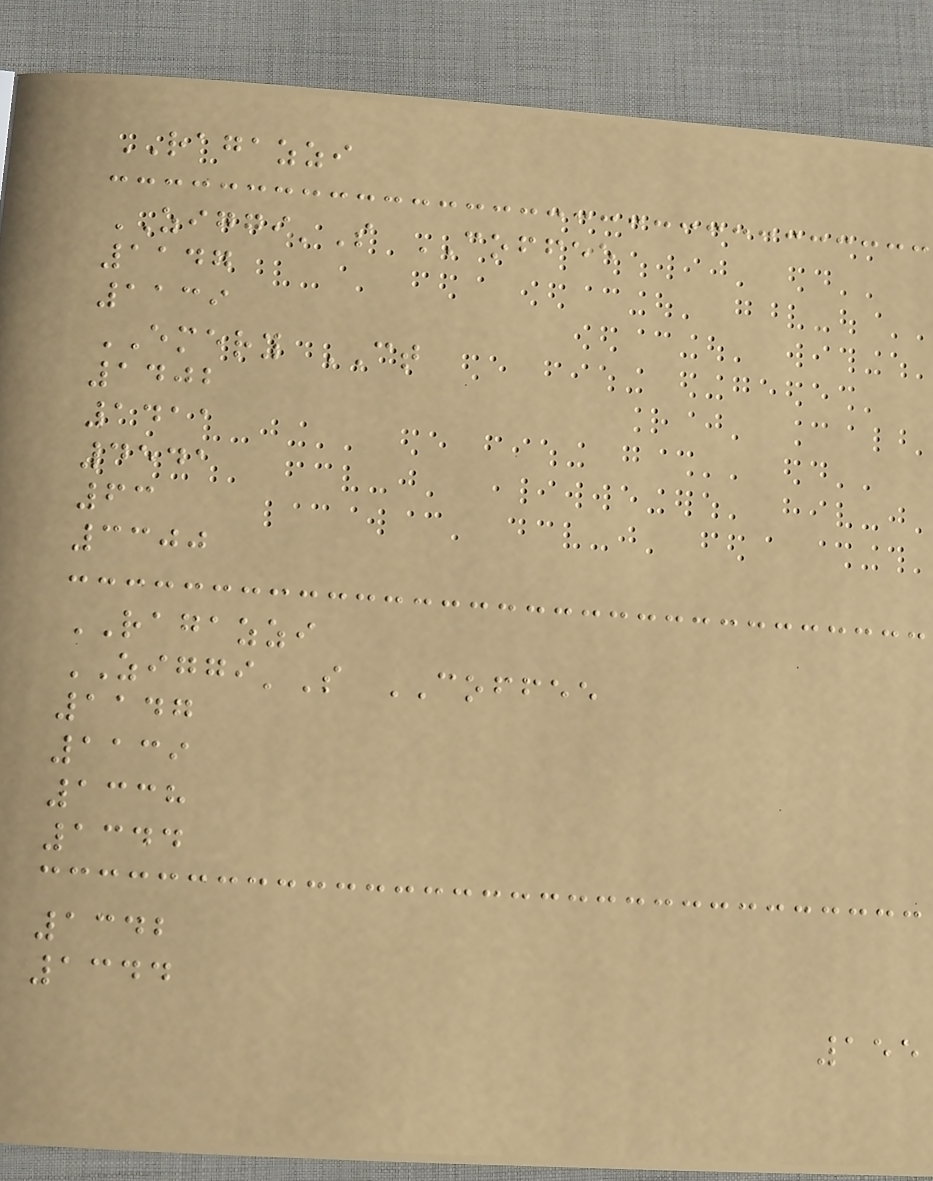RAGAZZI
ZIGGI'S COFFEE
1147
1139
EMERY CT
1402
1411
4541
63
3300
RAGAZZI
ZIGGI'S COFFEE
1147
1139
1338
1344
1342
1344
155
